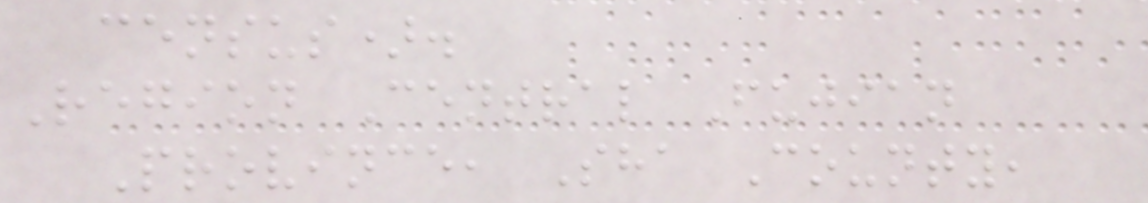census).
Region Central Fujian
Province, Sha County,
